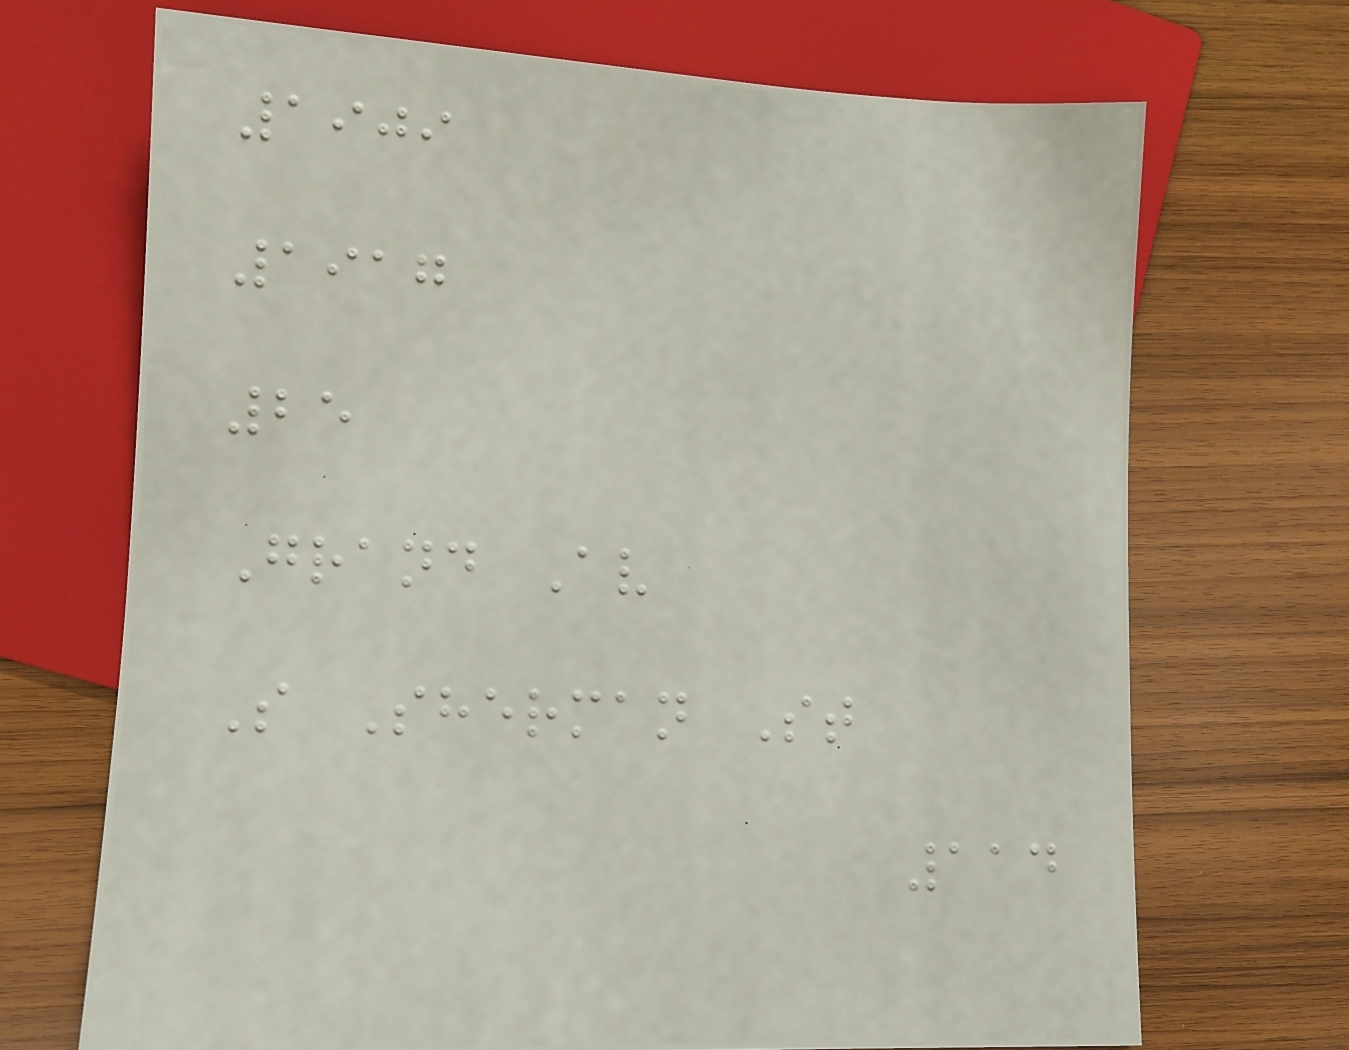1909
1917
25
Grand Av
S Sherman St
114
